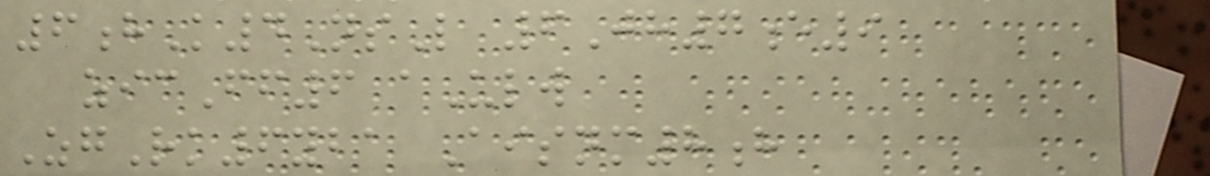6hK4NsL 6Jh7e9
zicFf6 aUlw
ZgRk6yba Aisnm8h
